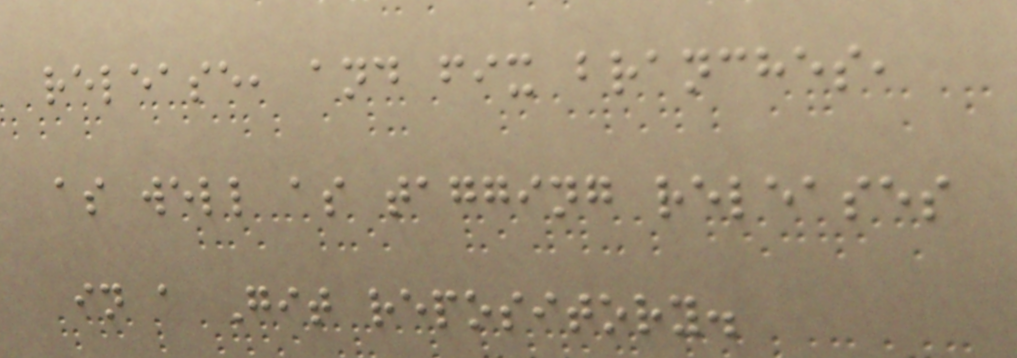release, and fix branches,
as well as tagging releases
in a Git repository.
